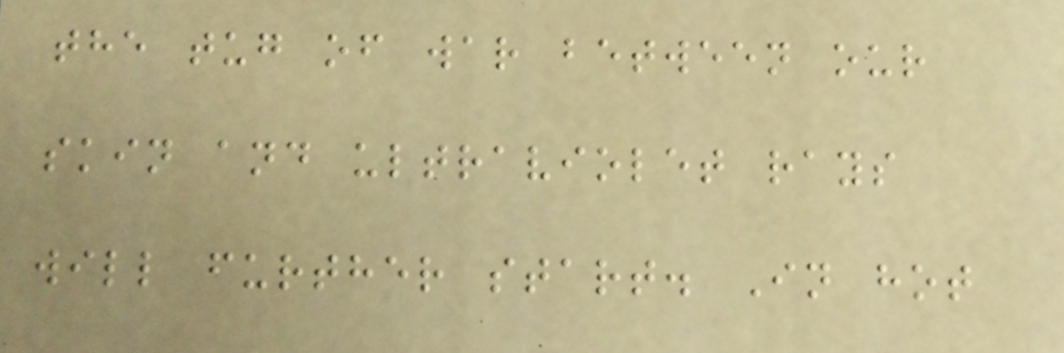the tug of war between our
skin and ultraviolet rays
will further start. In hot
